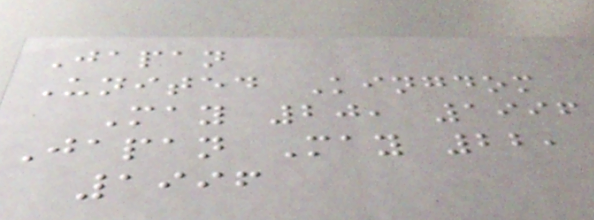Japan
United Kingdom
May 20, 1996
Japan May 22,
1996
